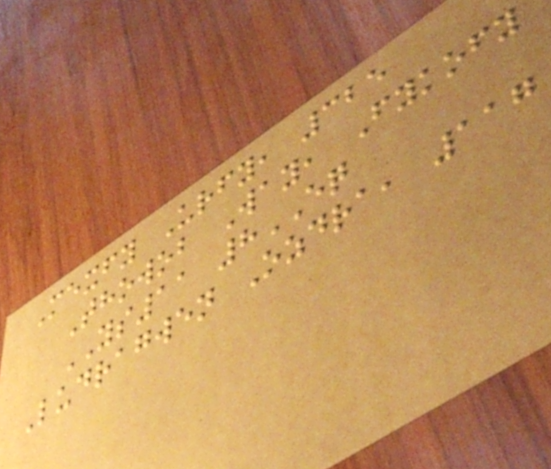Mexfy Urfy, 325
Thowob Way, Fykofy
YS11 8EQ
Ludragwen Ozdra, 117
